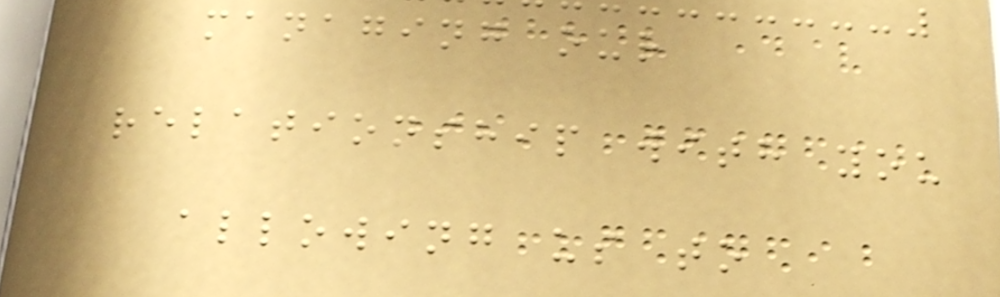managing our
relationship with you
allowing us to
